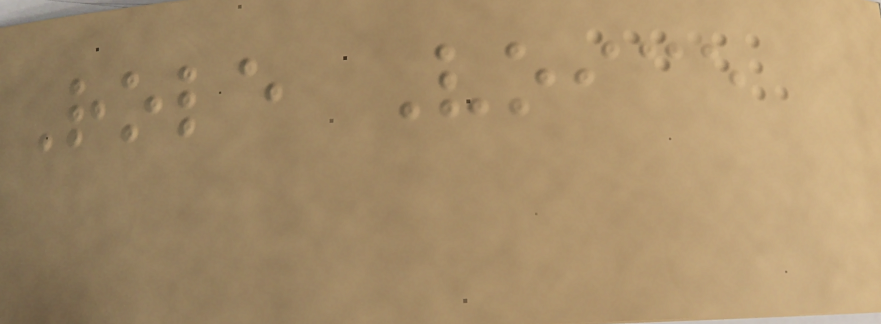Role Voice
